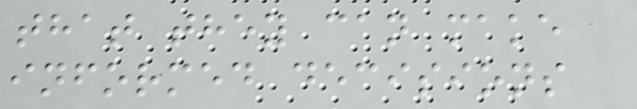that they can make
informed decisions
